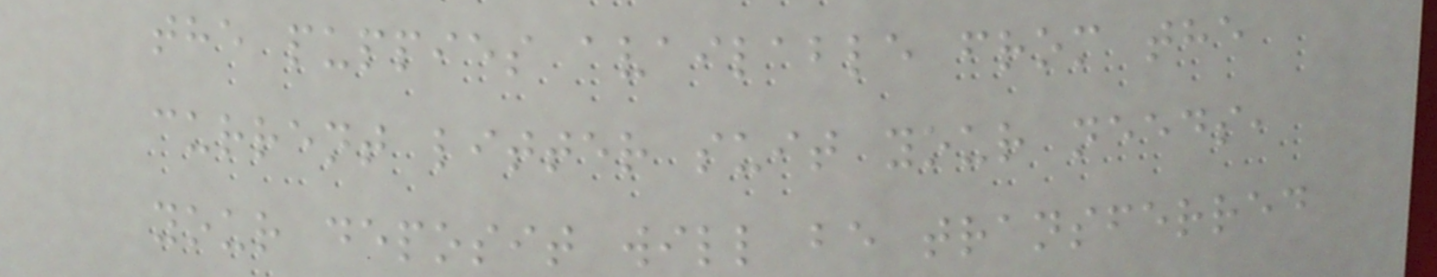the puppies available from the
current litter suit your needs,
your deposit will be transferred
